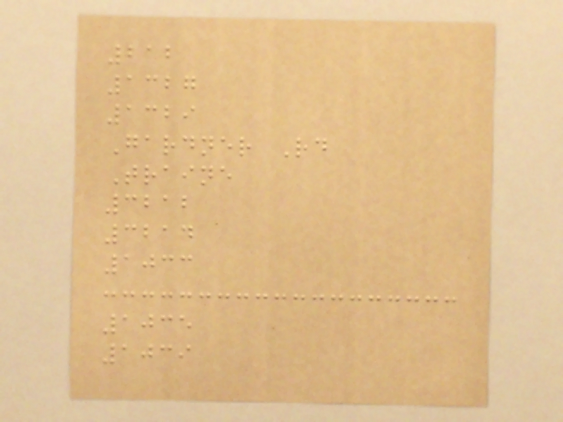212
1327
1329
Gardner Rd
Traine
3212
3214
1033
1035
1039
